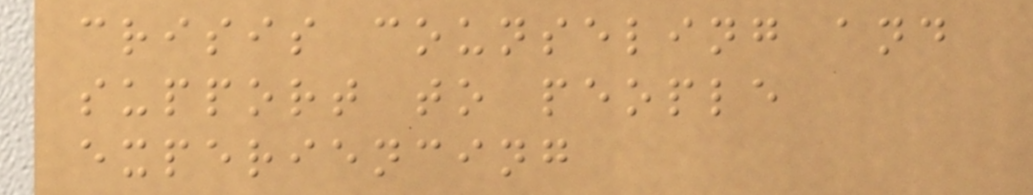crisis counseling and
support to people
experiencing
